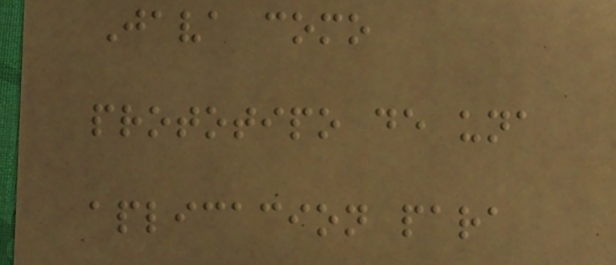Java como
prototipo de una
aplicacion para
